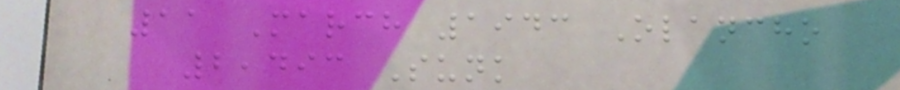11 March 1943 Olancho
2,493 Sunk
